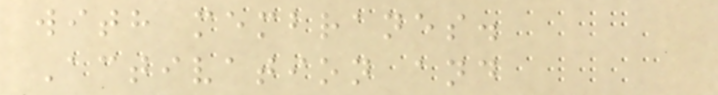with membranes.
Activation and
